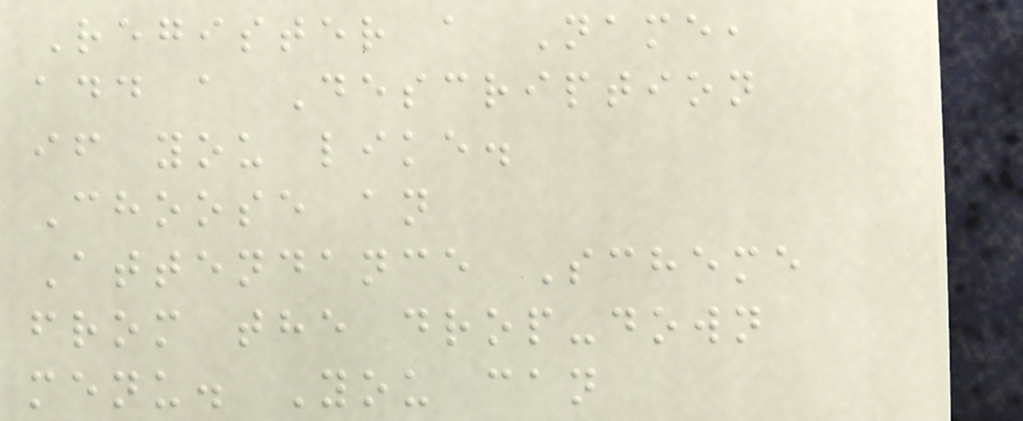Register a Name,
add a Description
if you like.
Choose an
Attendance Scheme
from the drop-down
menu. You can
